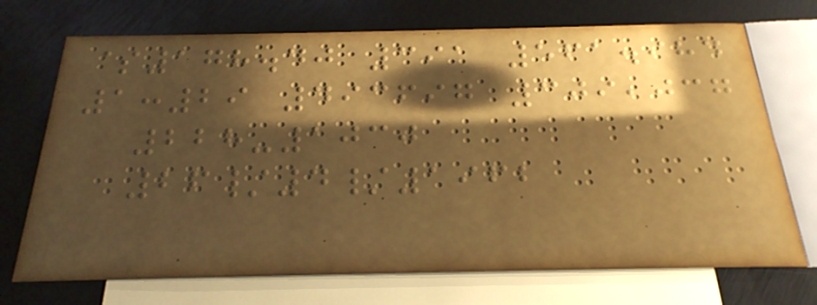$178.40 391 561.984
1:29 493697 309,037
228-1030
26/4/1962
